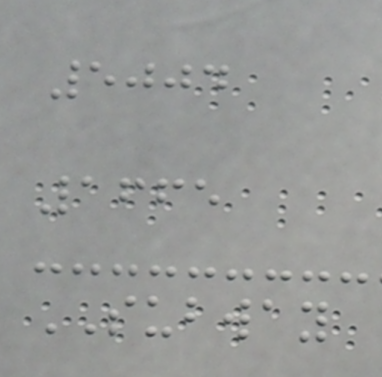5004
1665
SUBWAY
